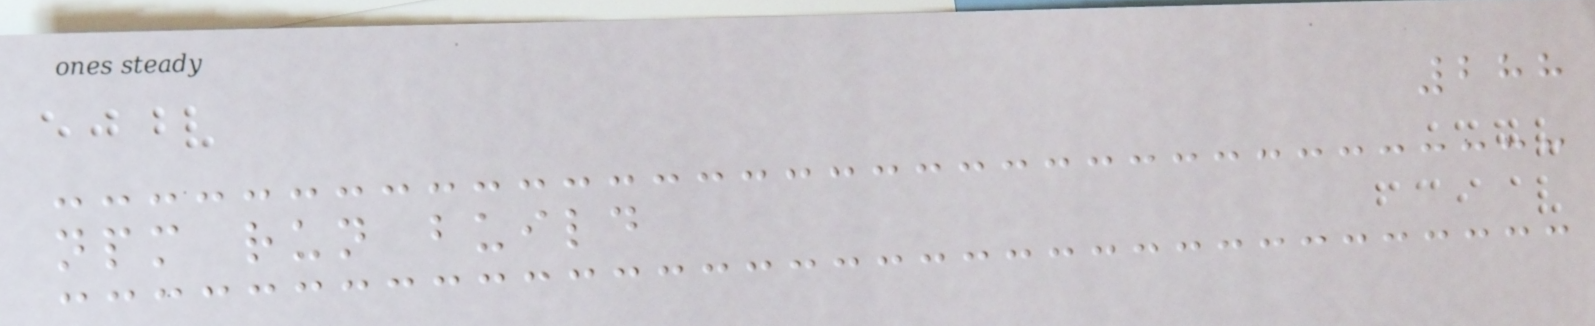288
npm run build
